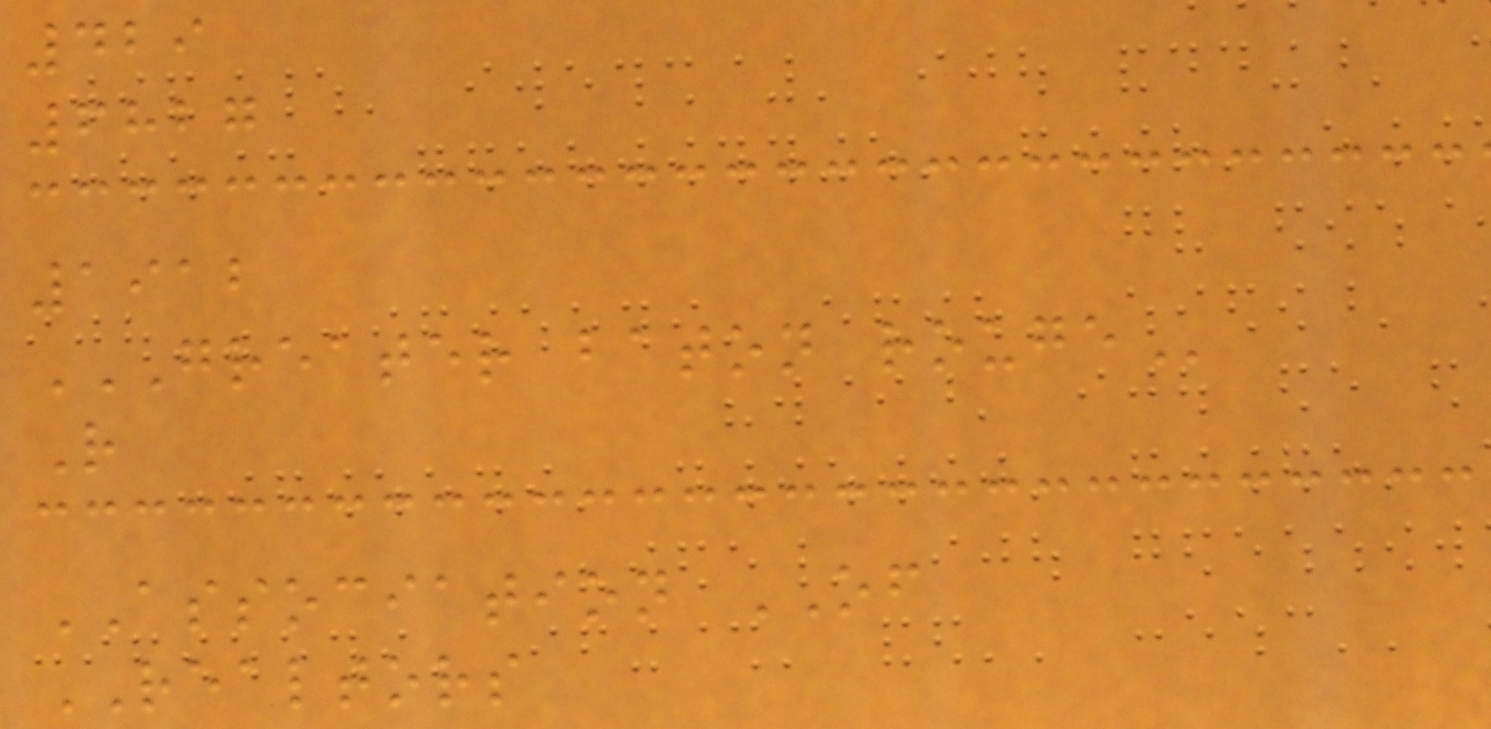429
6827
1912
GREATER BATON ROUGE
R
ASSOCIATION OF
REALTORS
